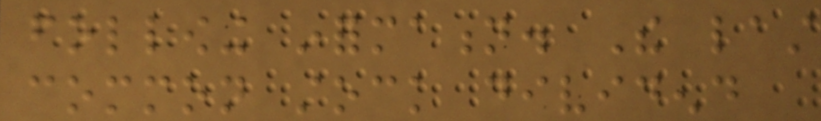following information. The last
common stock dividend
